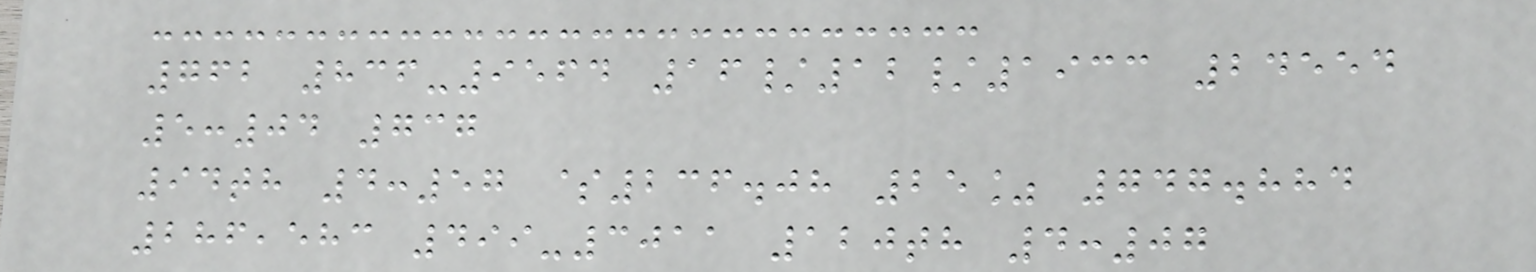762 836-9564 16/12/1933 24554
5:04 737
94th 4:57 $236.08 25% 747.884
286,583 499-3011 120th 4:07
